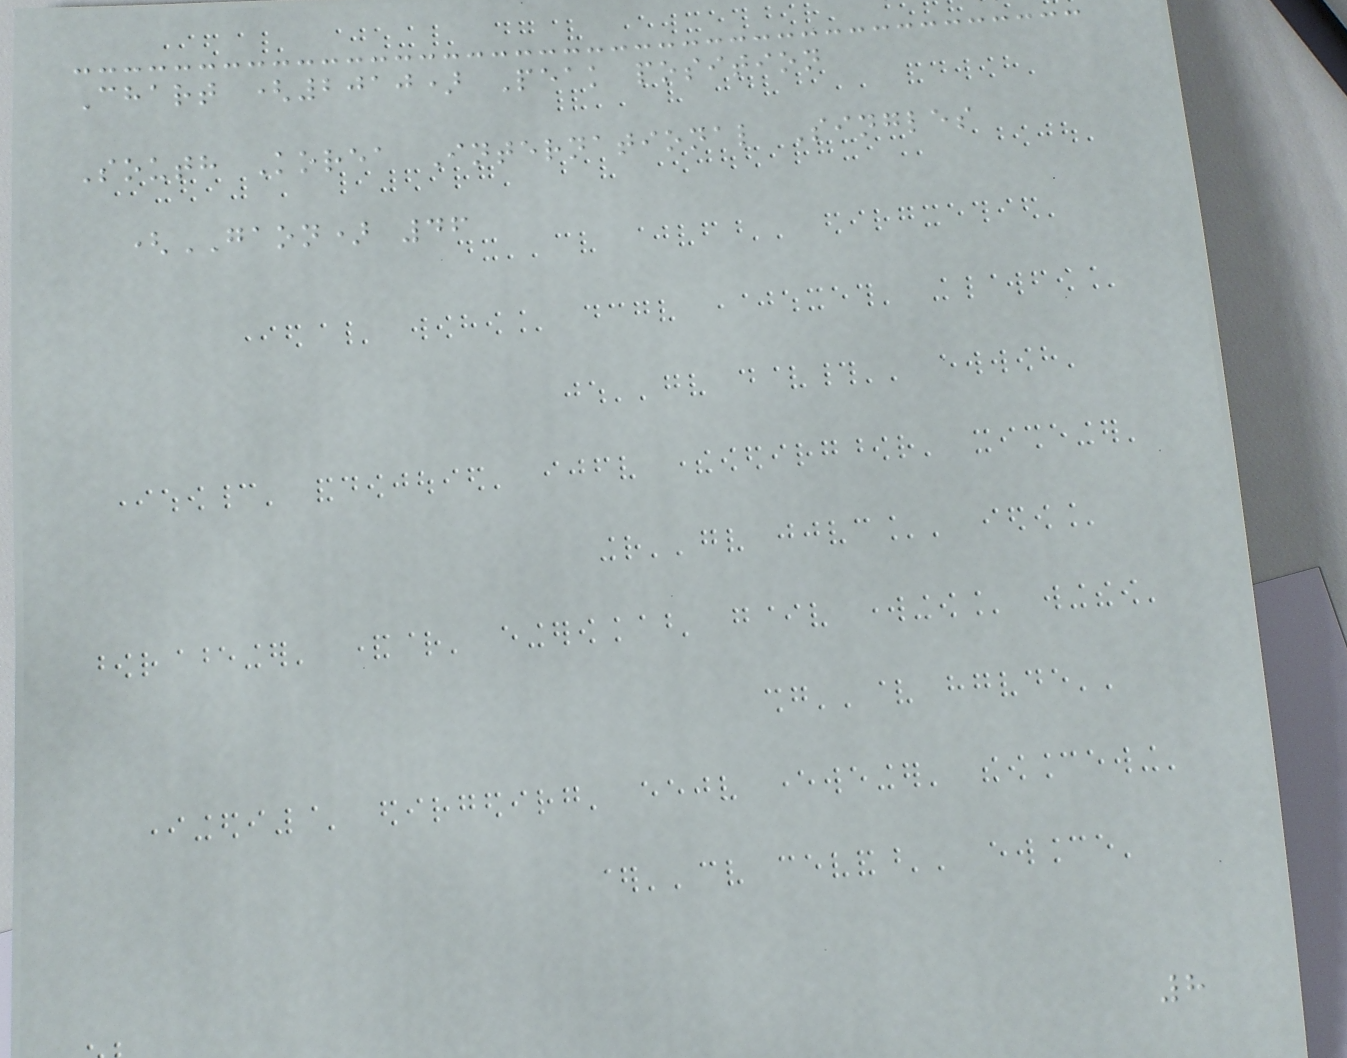Chart (2010) Peak position
South Korea International Singles
(GAON) 46
8
